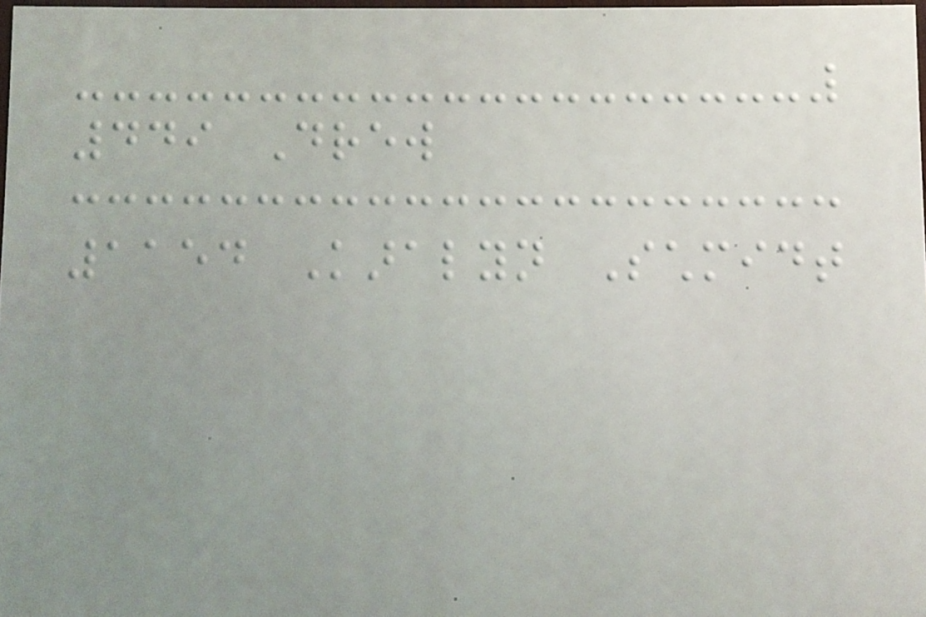449 Drew
1154 Karalyn Schmidt
